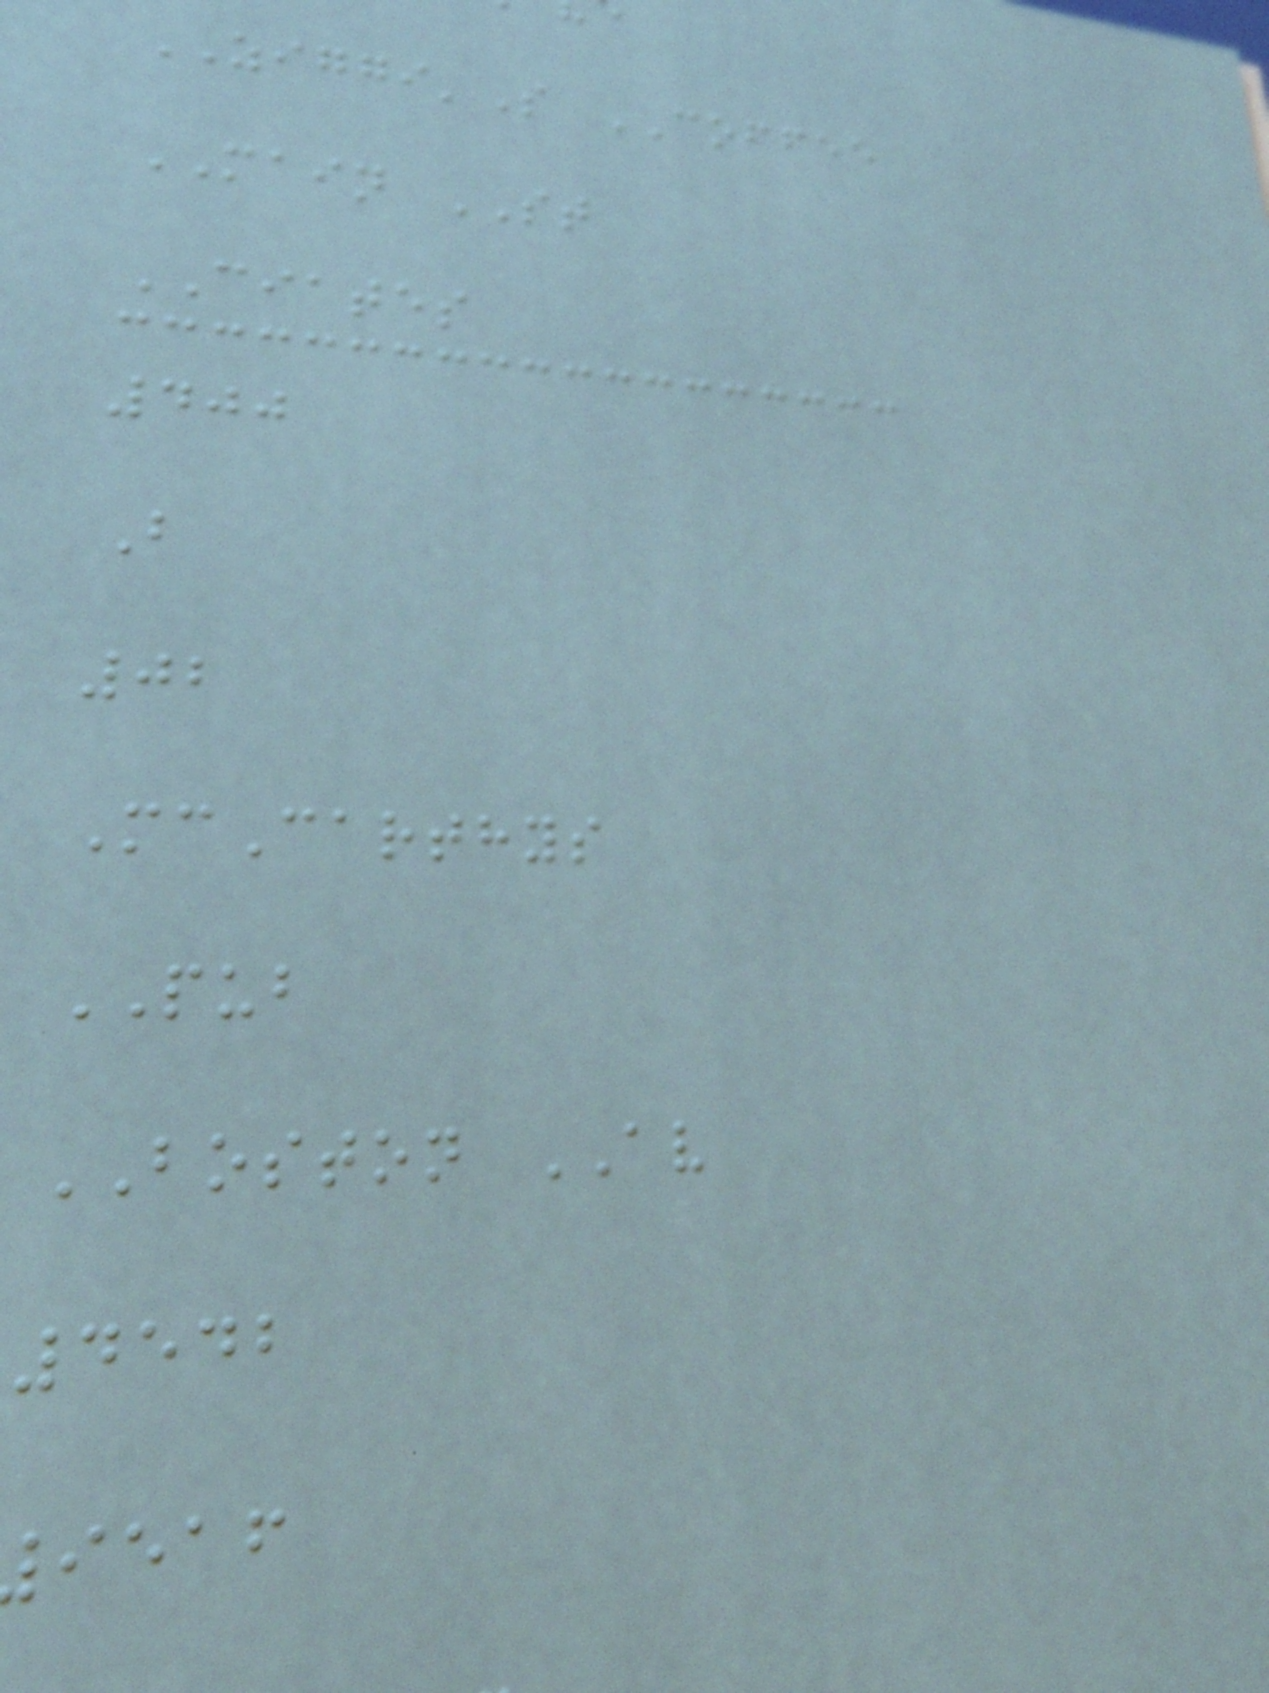ZIGGI'S COFFEE
MAIN ST
CIATES
400
B
02
McCarthys
PUB
BOSTON AV
4542
ieaf
